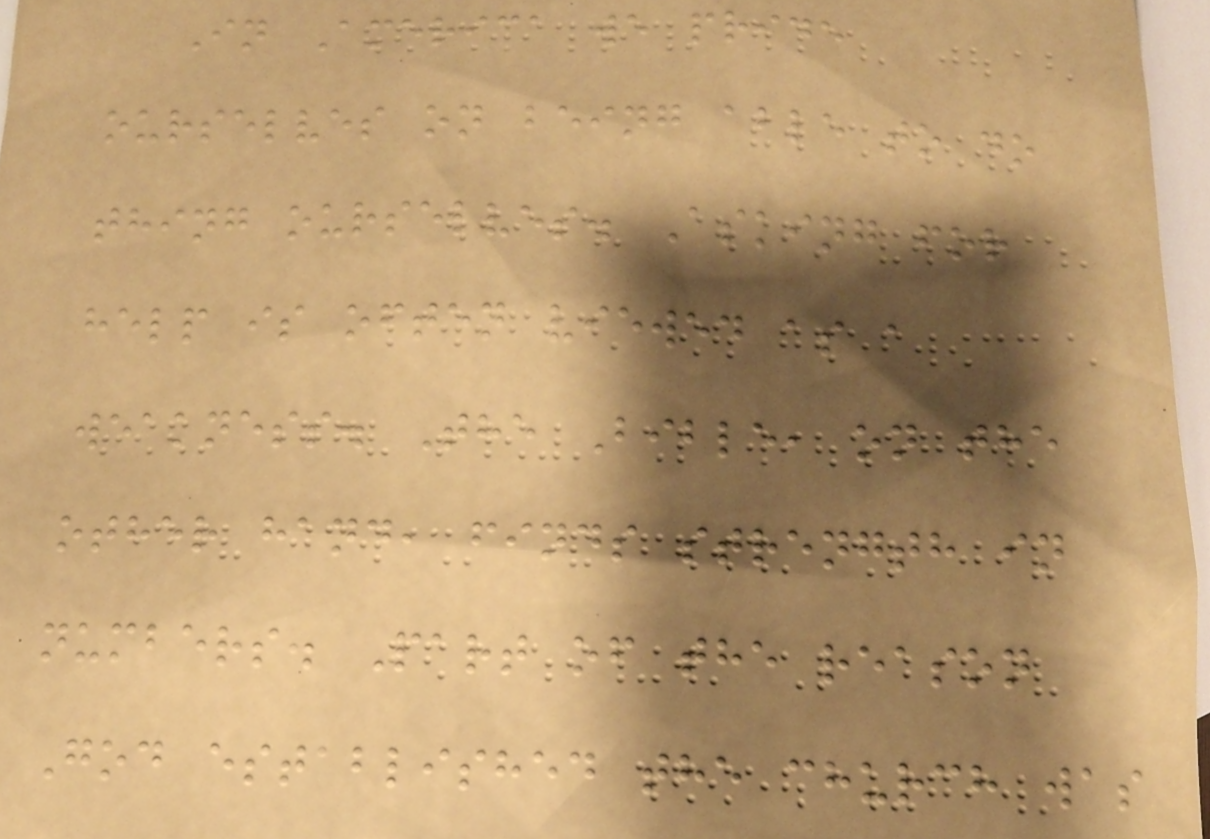In America we pride
ourselves on being able to do
thing ourselves. Asking for
help is often viewed as a
weakness. The Bible, on the
other hand, finds strength in
numbers. Part of the reason
God established the church was
